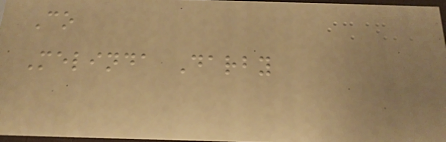Co
Melinda Darby
